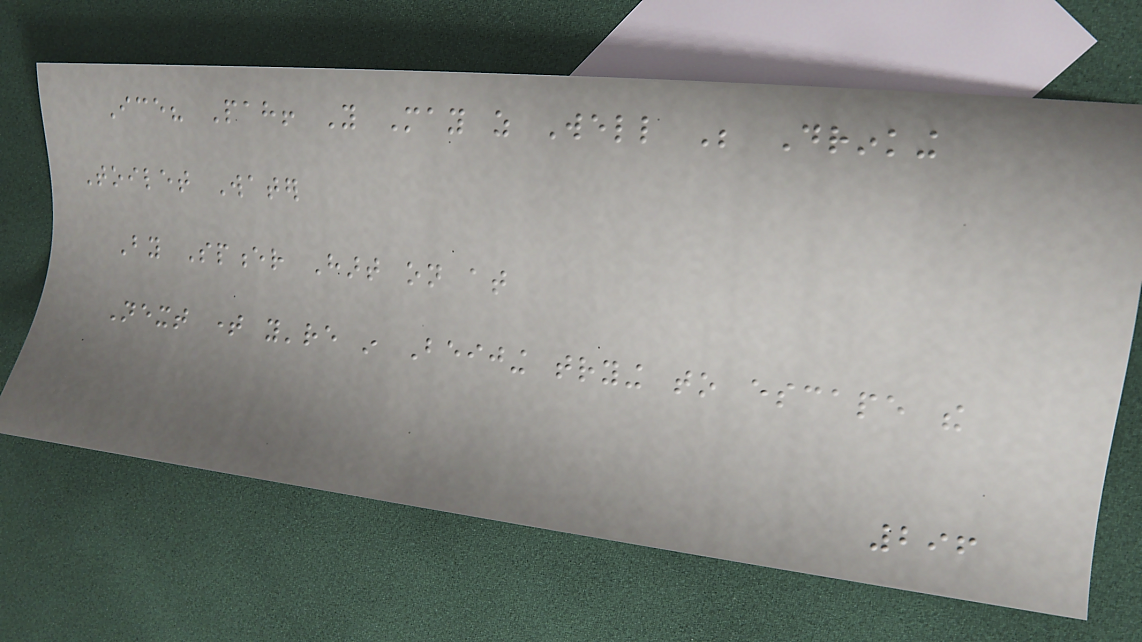Ice? Pah! You May as Well Be Drinking
Toilet Water
By Spencer Hart on at
Next time you're in Beijing trying to escape the
296
